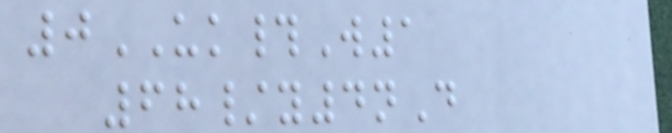0UK#W1
68/y4nD
